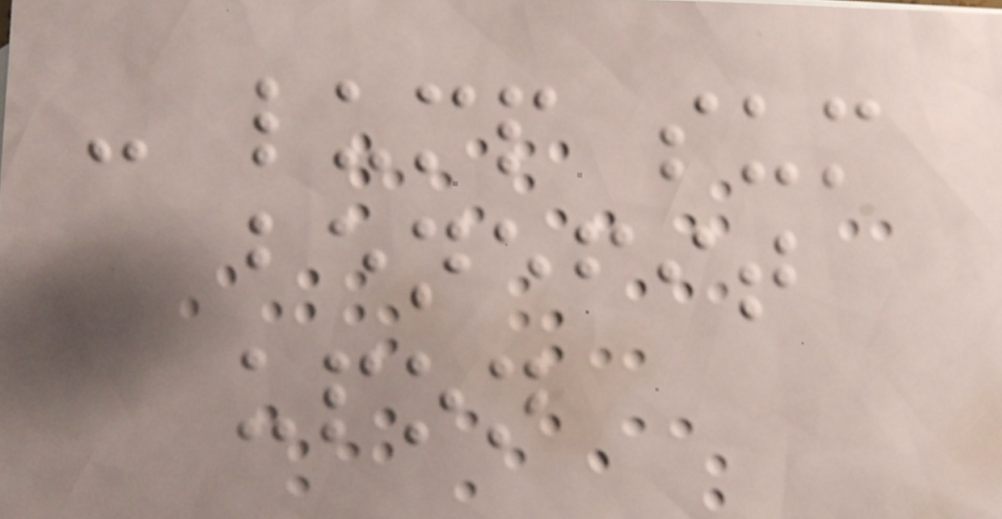- lump sum
benefit
upon
